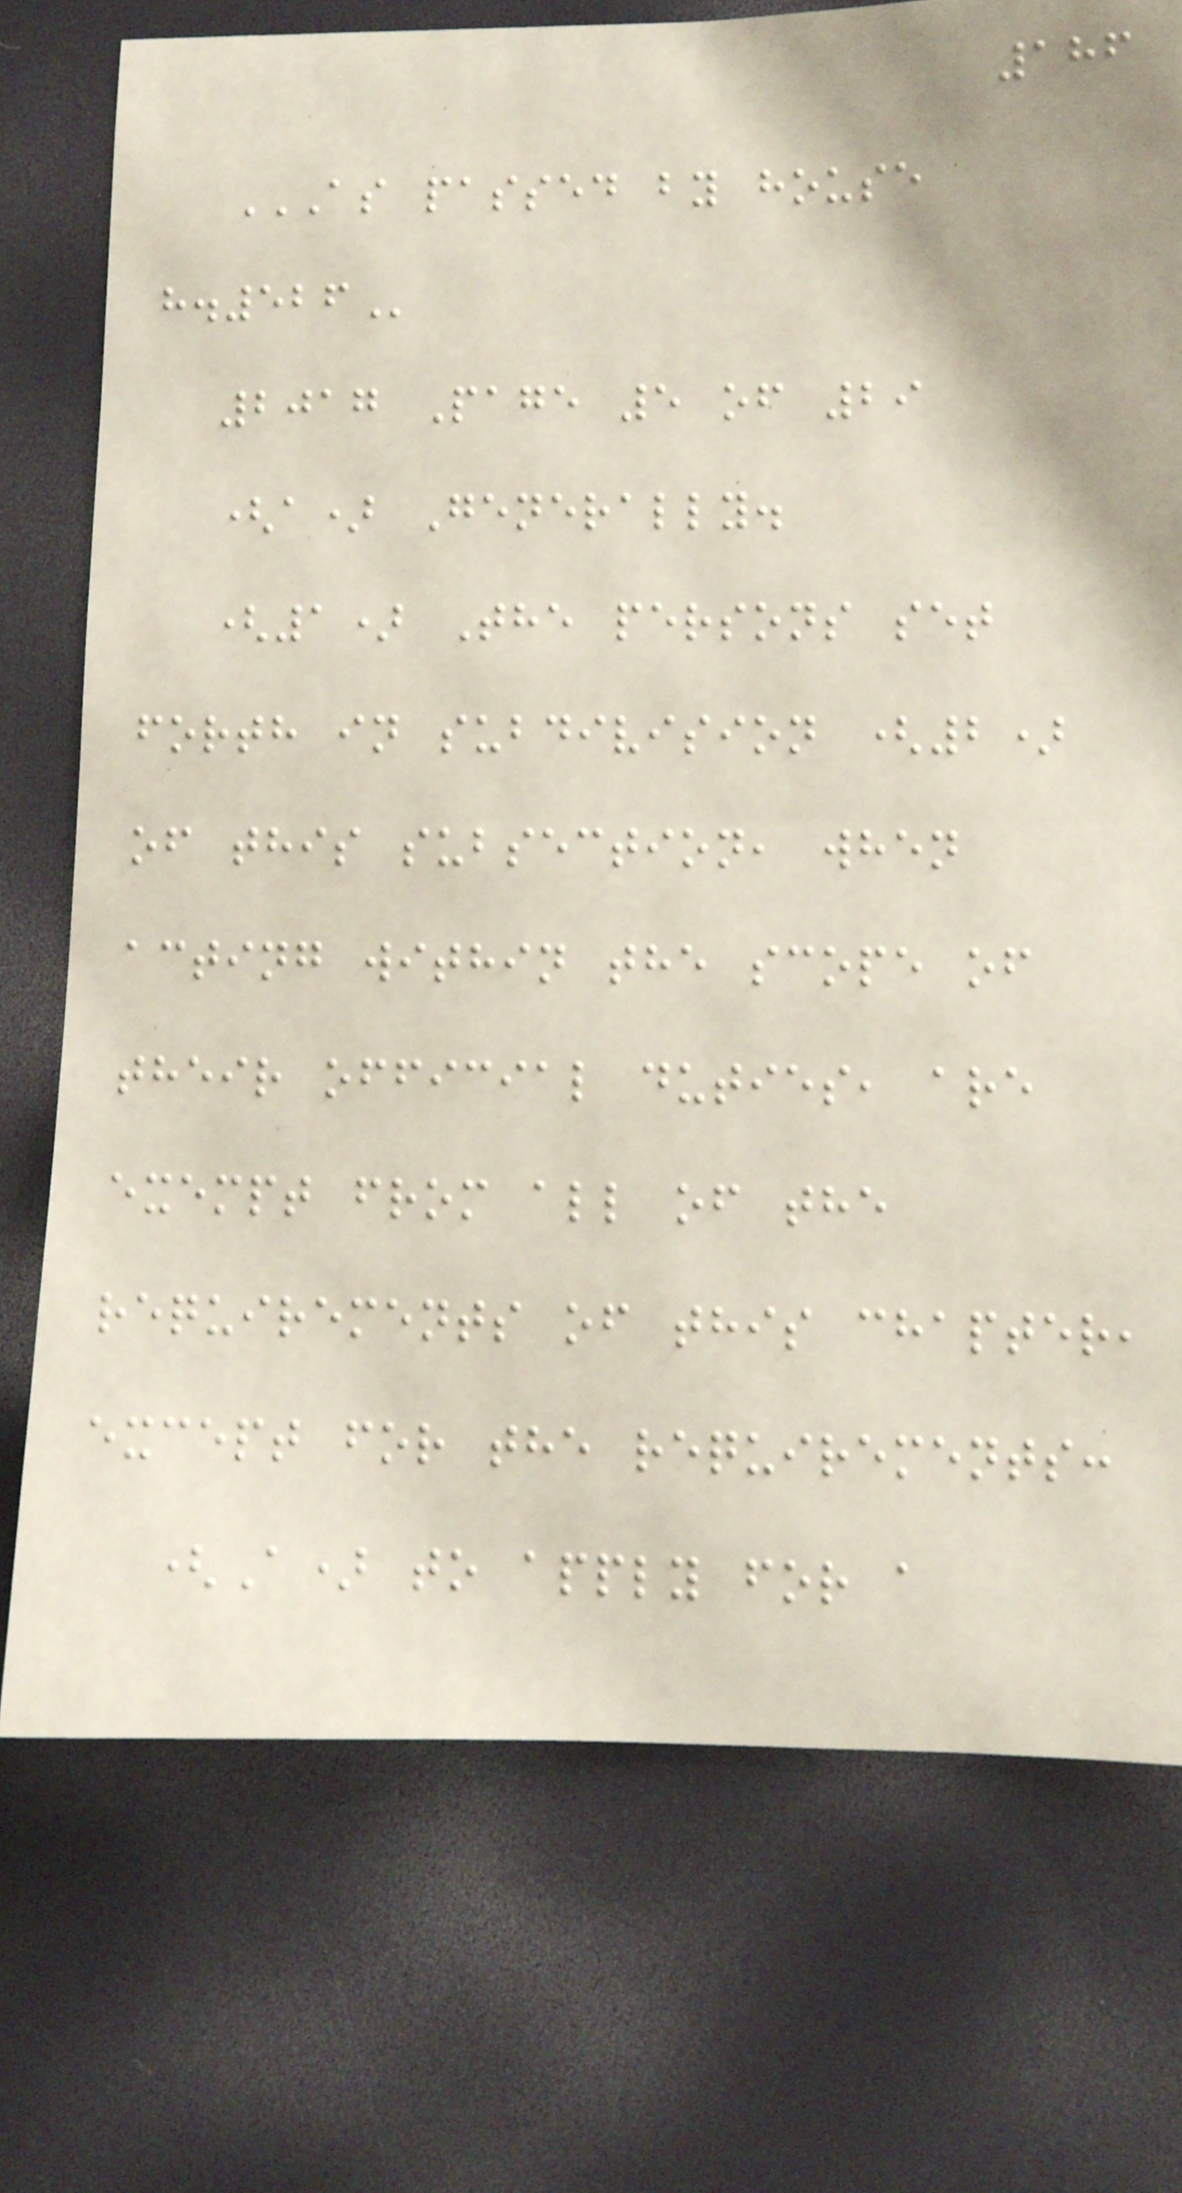186
AS PASSED BY HOUSE
H.526
2017 Page 5 of 29
(a) Generally.
(1) The persons set
forth in subdivision (2)
of this subsection, when
acting within the scope of
their official duties, are
exempt from all of the
requirements of this chapter,
except for the requirements:
(A) to apply for a
